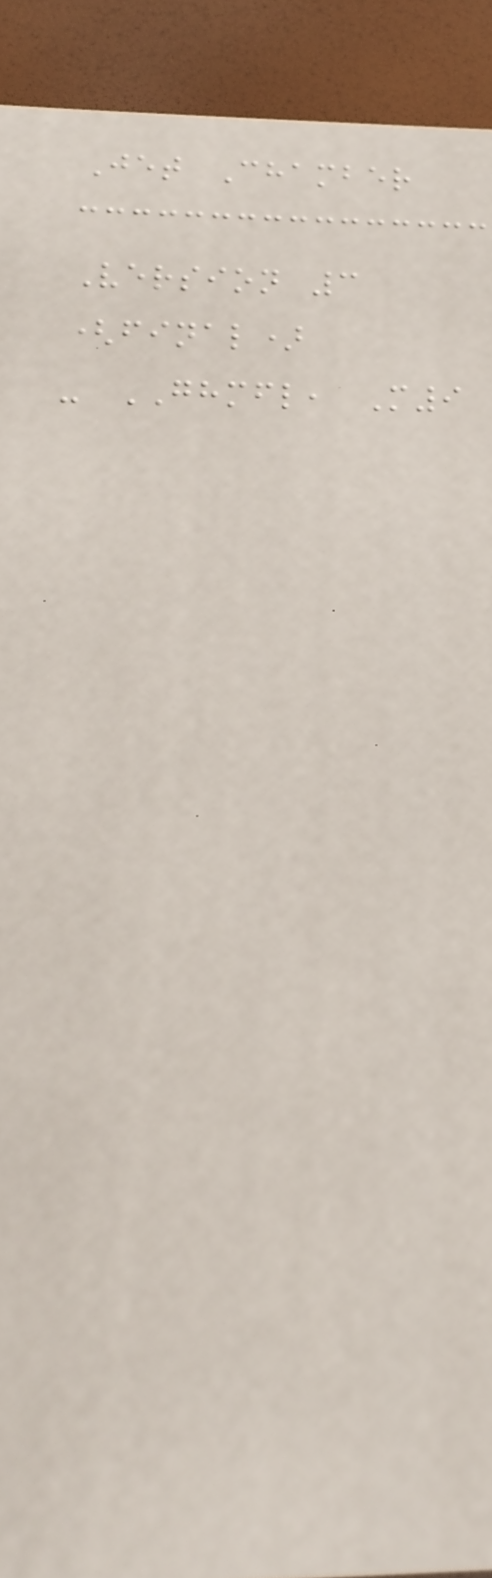Jet Chamber
Version 3
(final)
- GHMFL, M9
